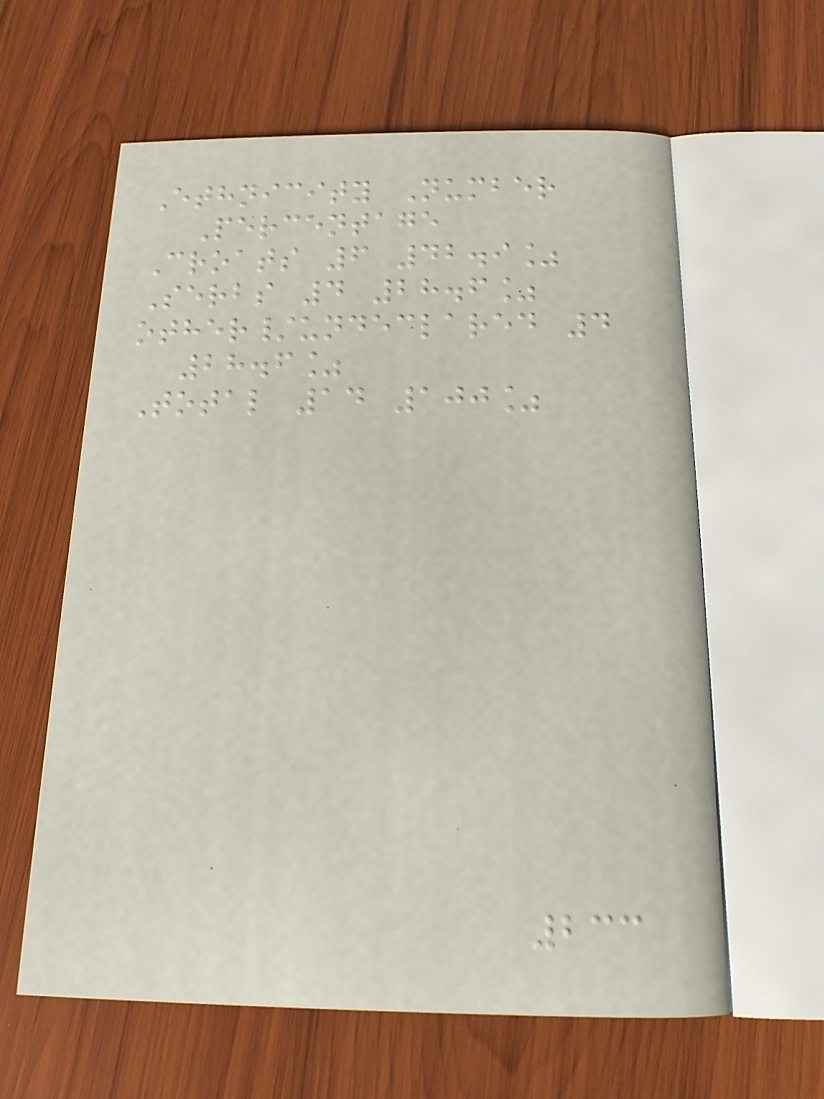Ethnicity Number
Percentage
Croats 6 42.9%
Serbs 4 28.6%
other/undeclared 4
28.6%
Total 14 100%
233
